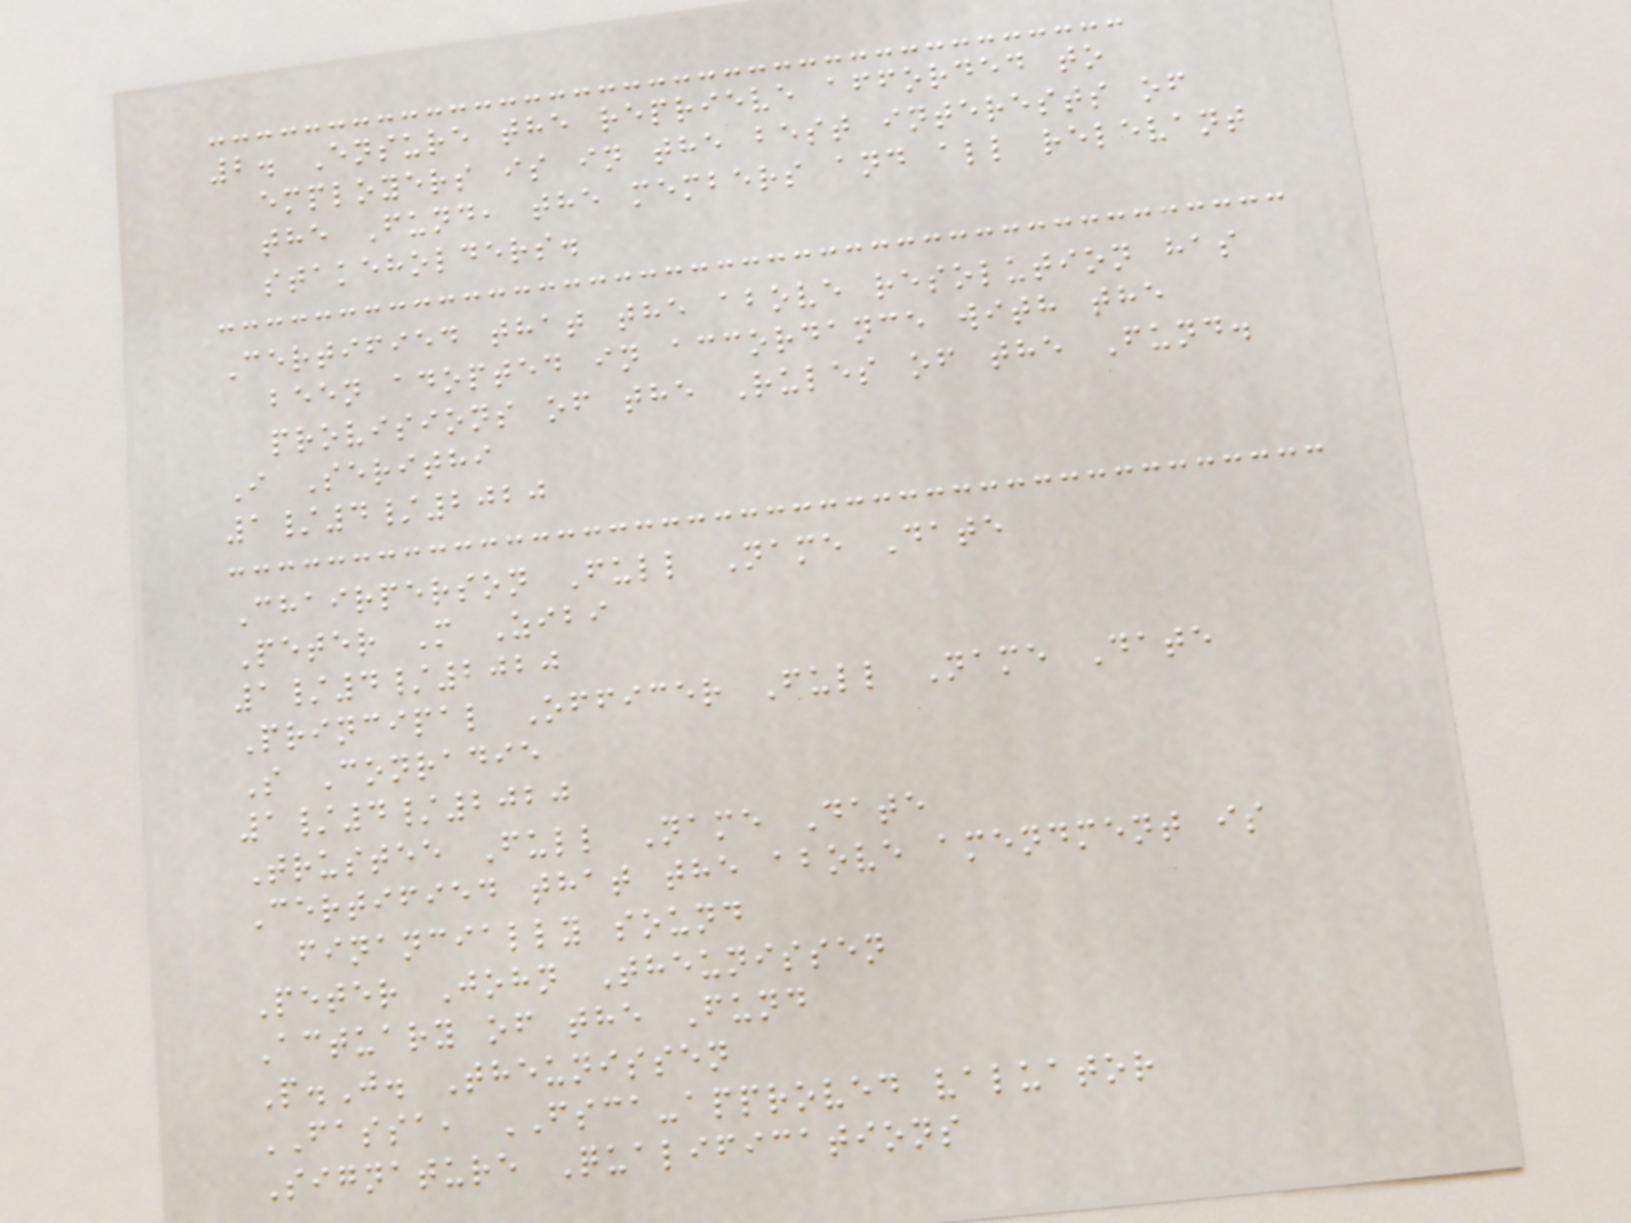2. Ensure the reprieve afforded to
employers is in the best interests of
the Fund, the members and all relevant
stakeholders.
Certified that the above resolution has
been adopted in accordance with the
provisions of the Rules of the Fund.
I Serithi
1/4/2020
Chairperson Full Name Date
Peter M Zibi
1/4/2020
Principal Officer Full Name Date
S Conradie
1/4/2020
Trustee Full Name Date
Certified that the above amendment is
financially sound
Peter John Theunissen
Actuary of the Fund
P.J. Theunissen
FASSA, FSCA-approved valuator
Signature Qualifications
